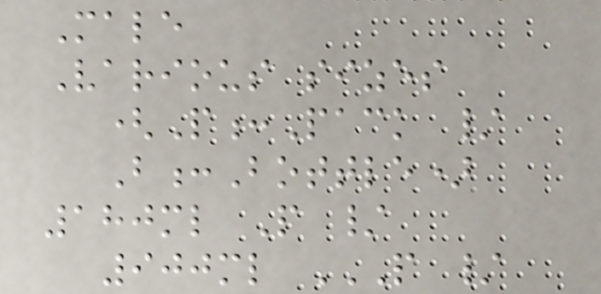Male
Various sizes
(P:Pack /
B:Bottle)
180ml P /
900ml P /
